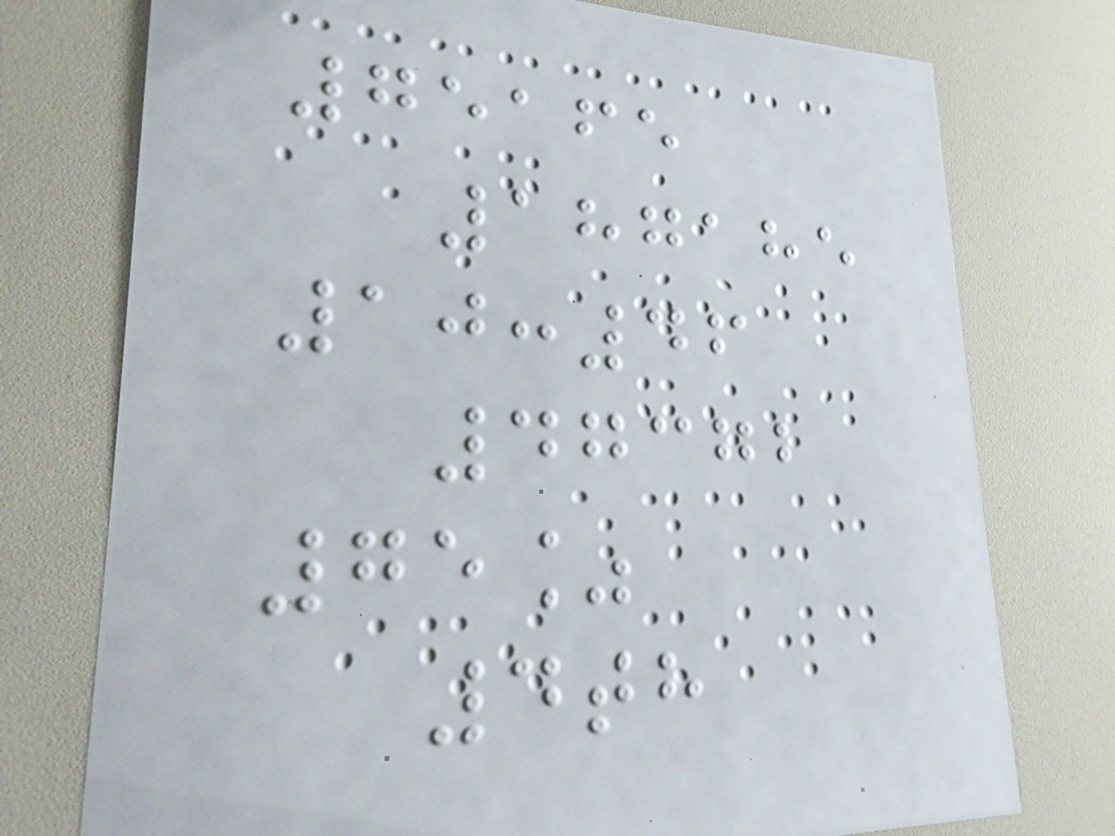75165
187185
10:46
47372
75%
4th
